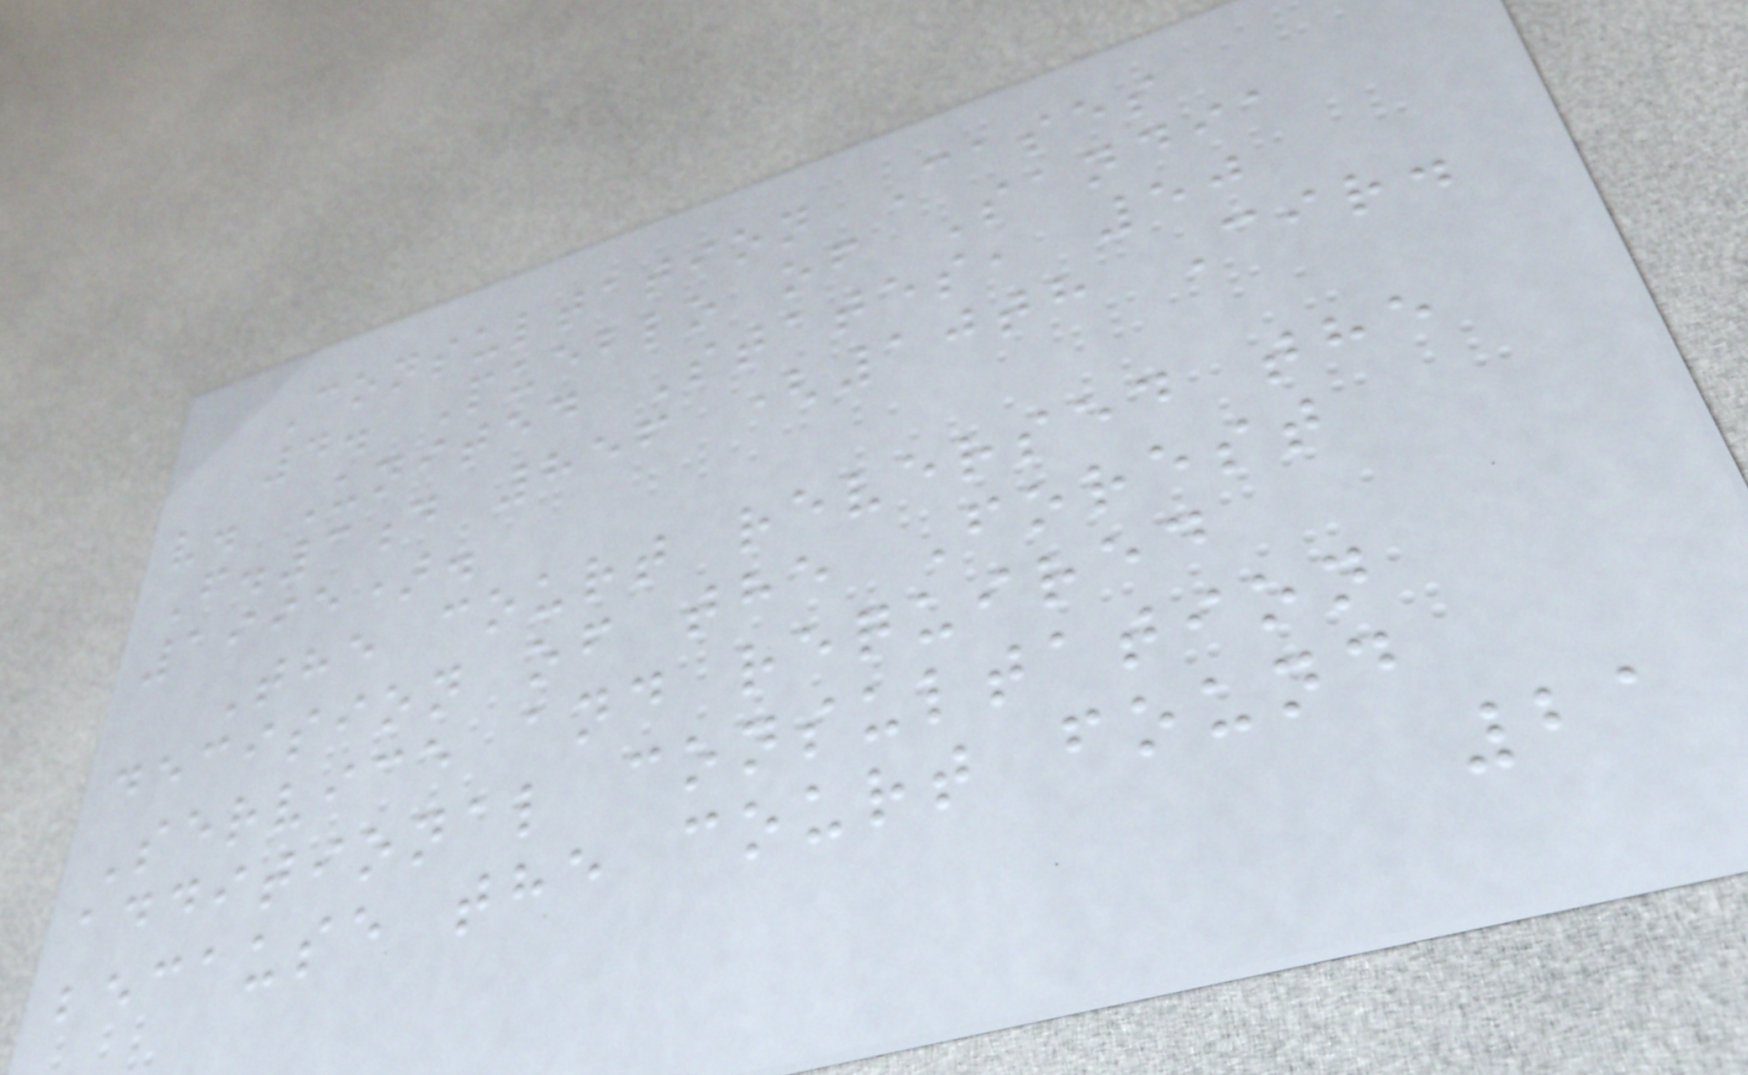Consultation Cases
4. Pueblo of Sandia
v. United States, 50
F.3d 856 (10th Cir.
1995).
The court reversed the
decision of the Forest
Service and required
additional consultation
because the court found
21
